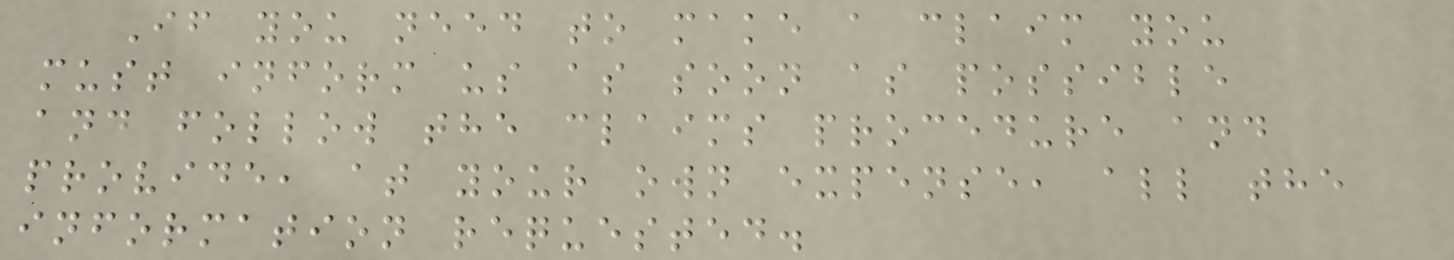If you need to make a claim you
must inform us as soon as possible
and follow the claims procedure and
provide, at your own expense, all the
information requested.
